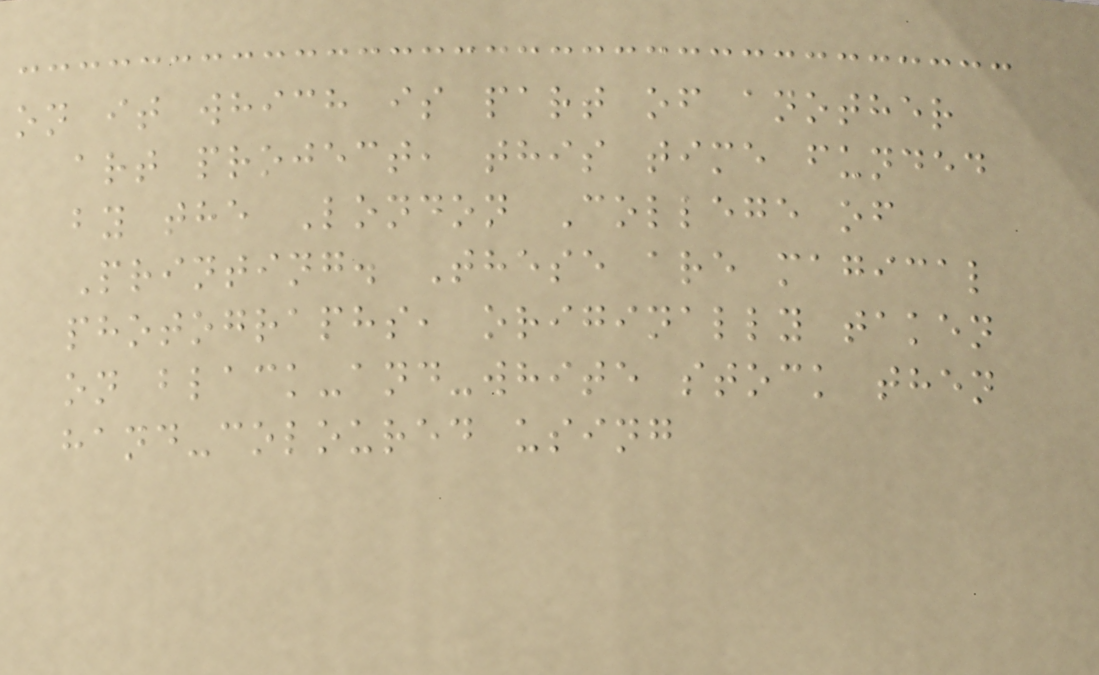on it which is part of another
art project, this time funded
by the London College of
Printing. These are magical
photographs, originally taken
on black-and-white stock then
hand-coloured using
